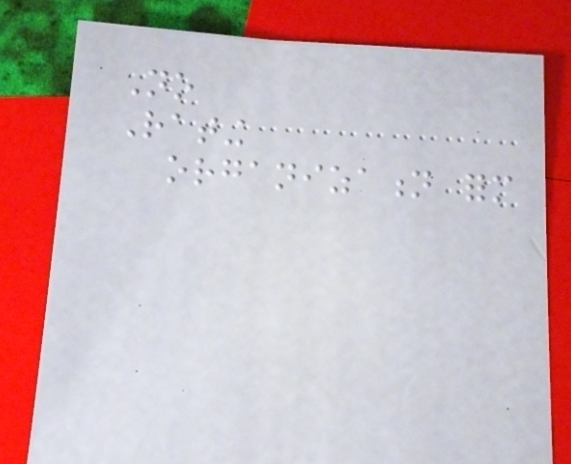No
Rating
organization form
